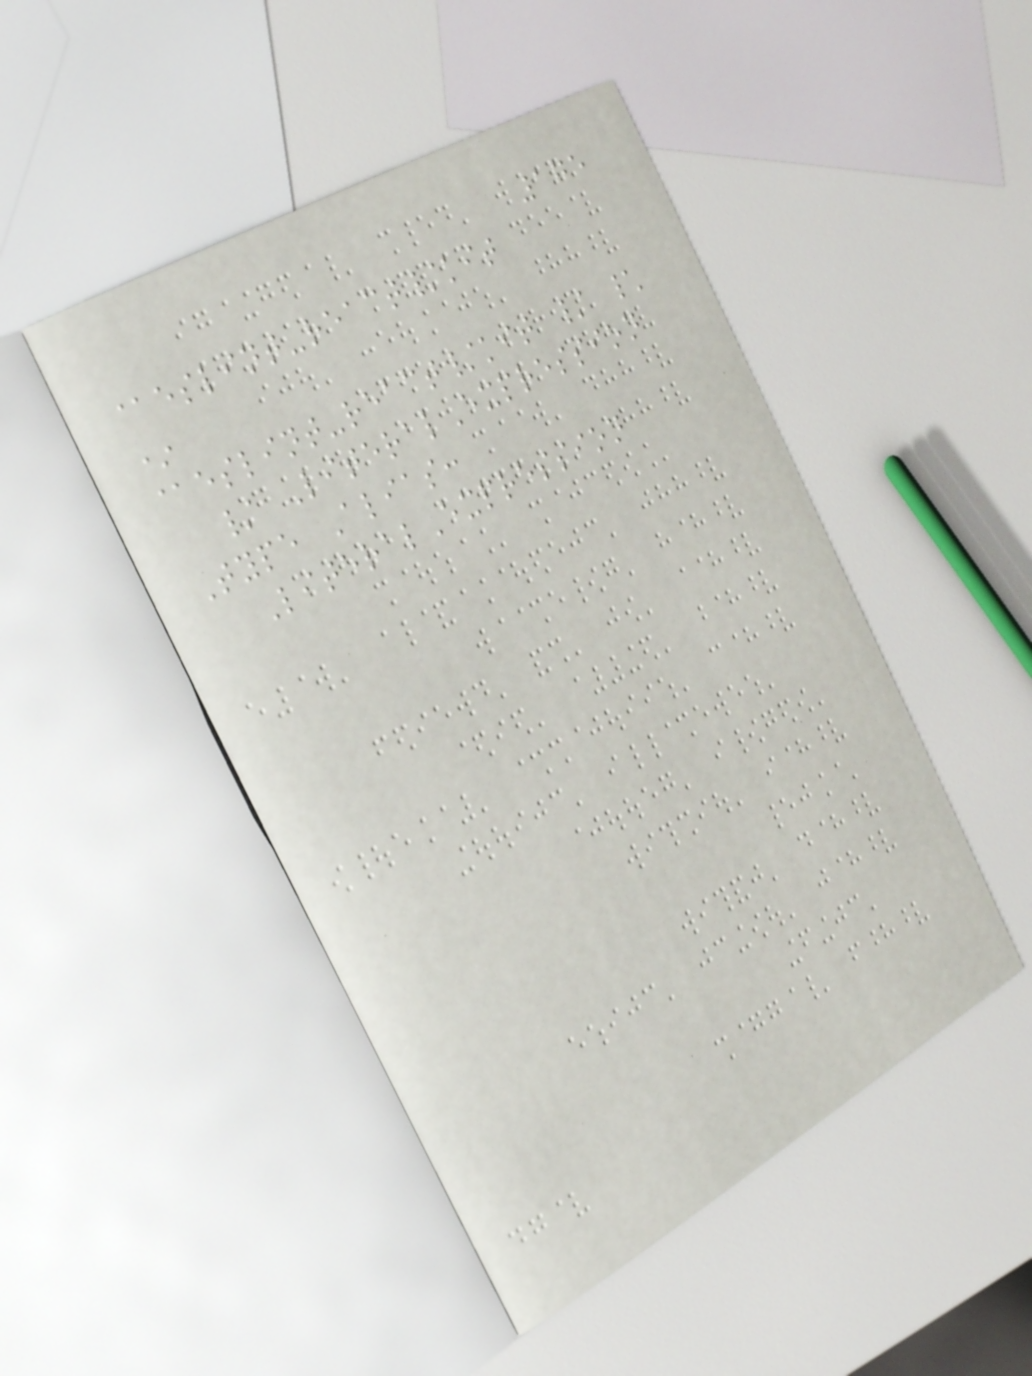175
@eslint-react/kit
*
@eslint-react/kit / \
/ LiteralExpression
Type Alias:
LiteralExpression
